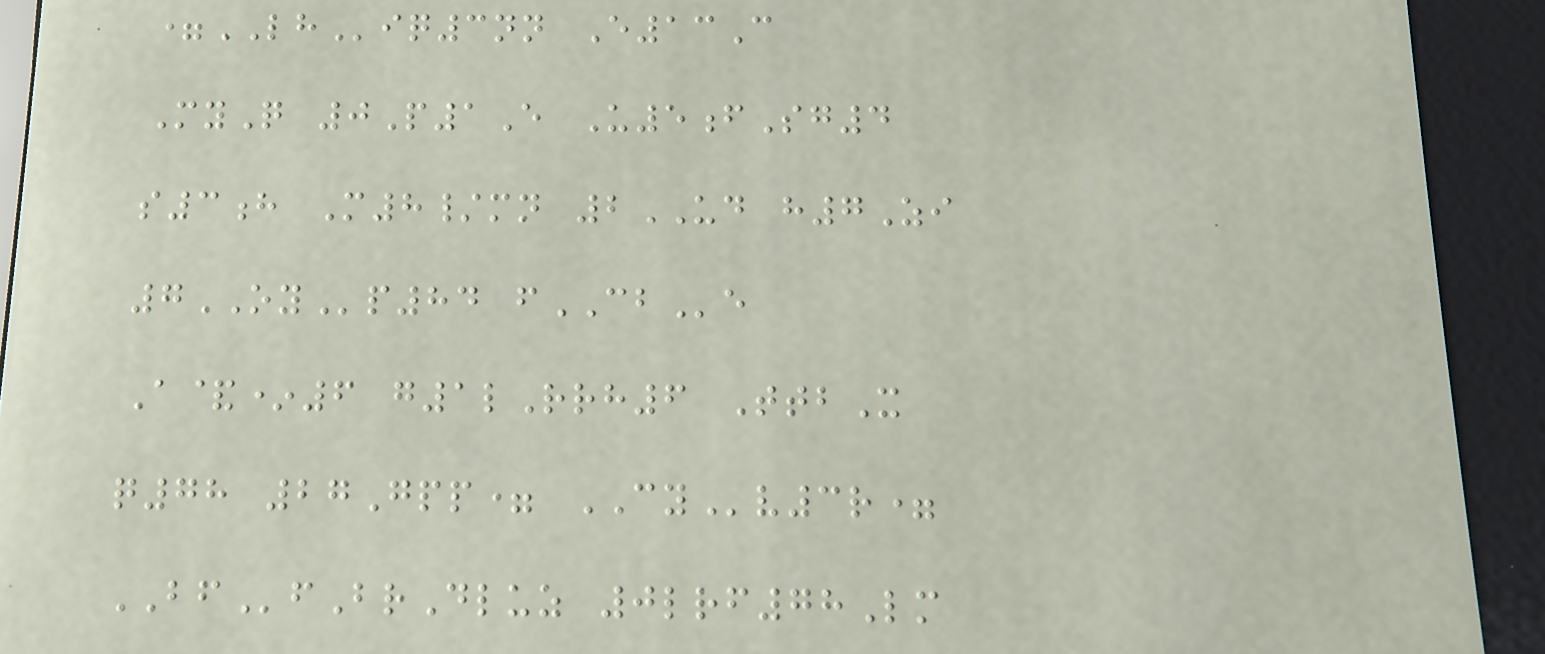=LHiq3nn E13C
MyQ 0P1E U5fSg4
s3h M8/mn 2UD h7Zi
7OYp84 fCBe
A&*6 g1lRrh6 TtbX
q78 27Gpp= CYv3r=
BFfBrDluz 0lrf78Lm
